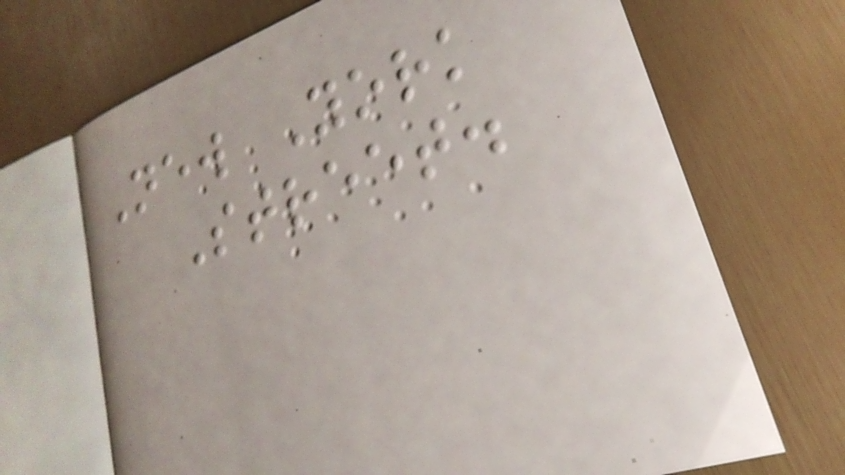New York
Street.
